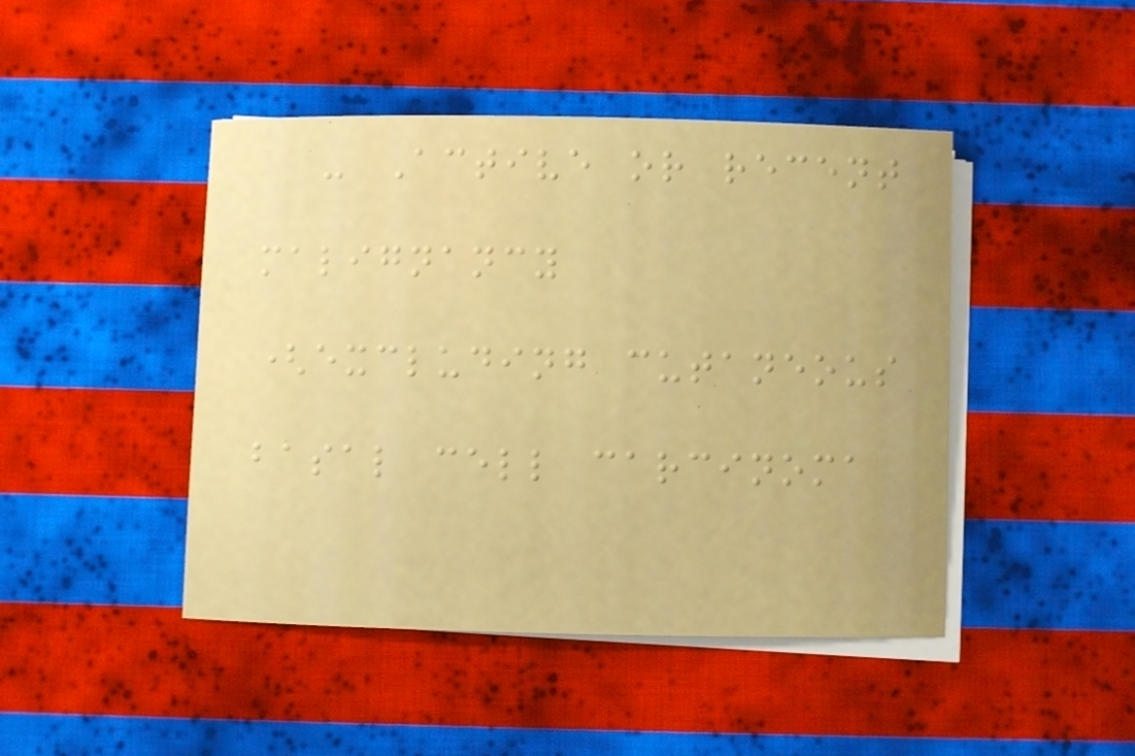- Active or recent
malignancy
(excluding cutaneous
basal cell carcinoma
